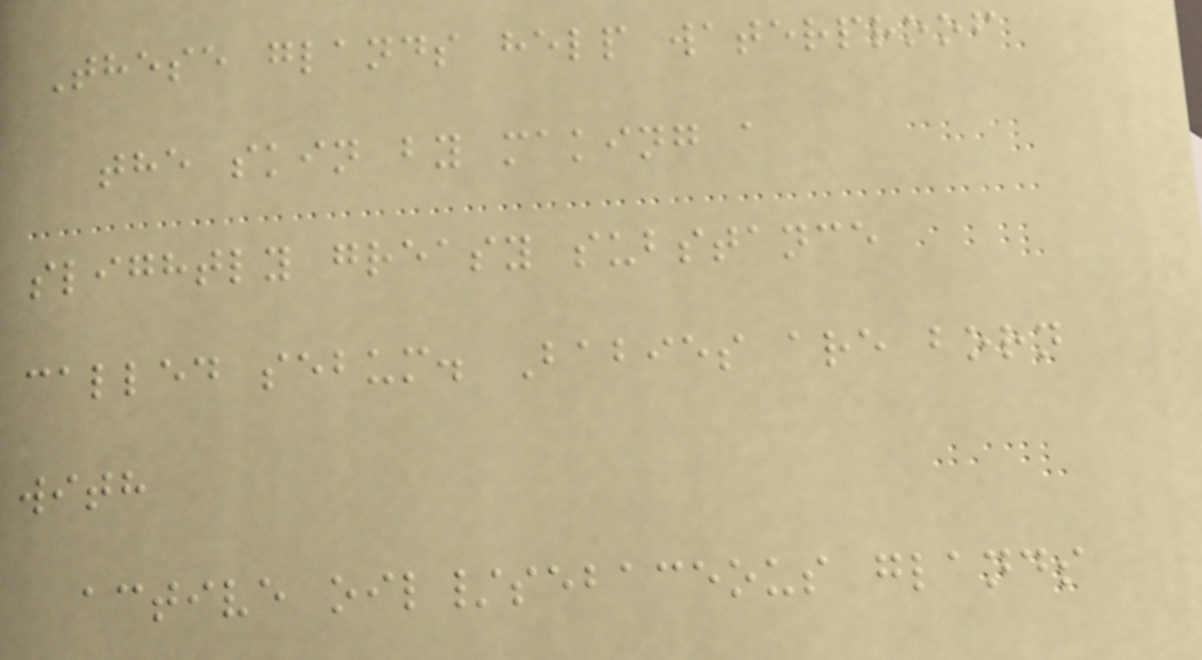These glands help waterproof
the skin by making a
slightly greasy substance
called sebum. Babies are born
with
active oil/sebaceous glands
